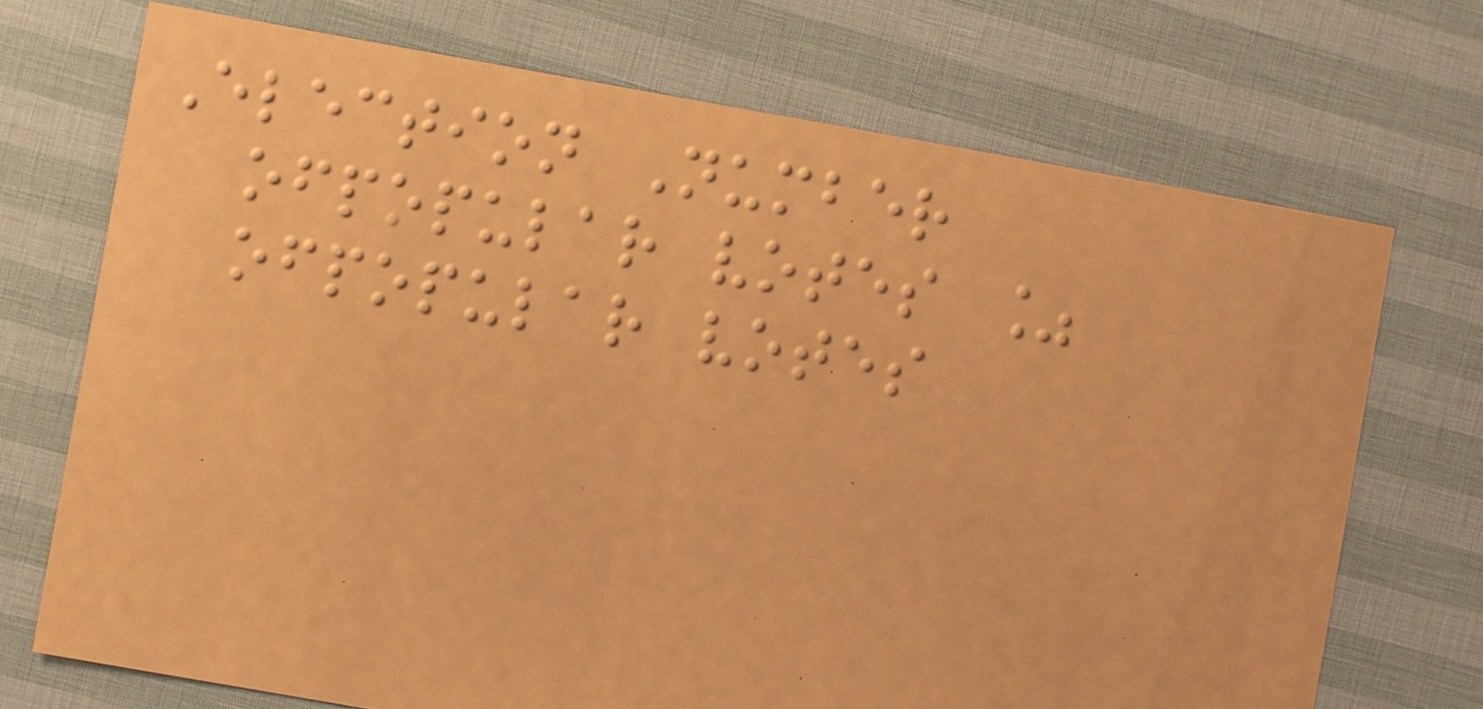Election Number
ofpopular votes %
ofpopular votes
